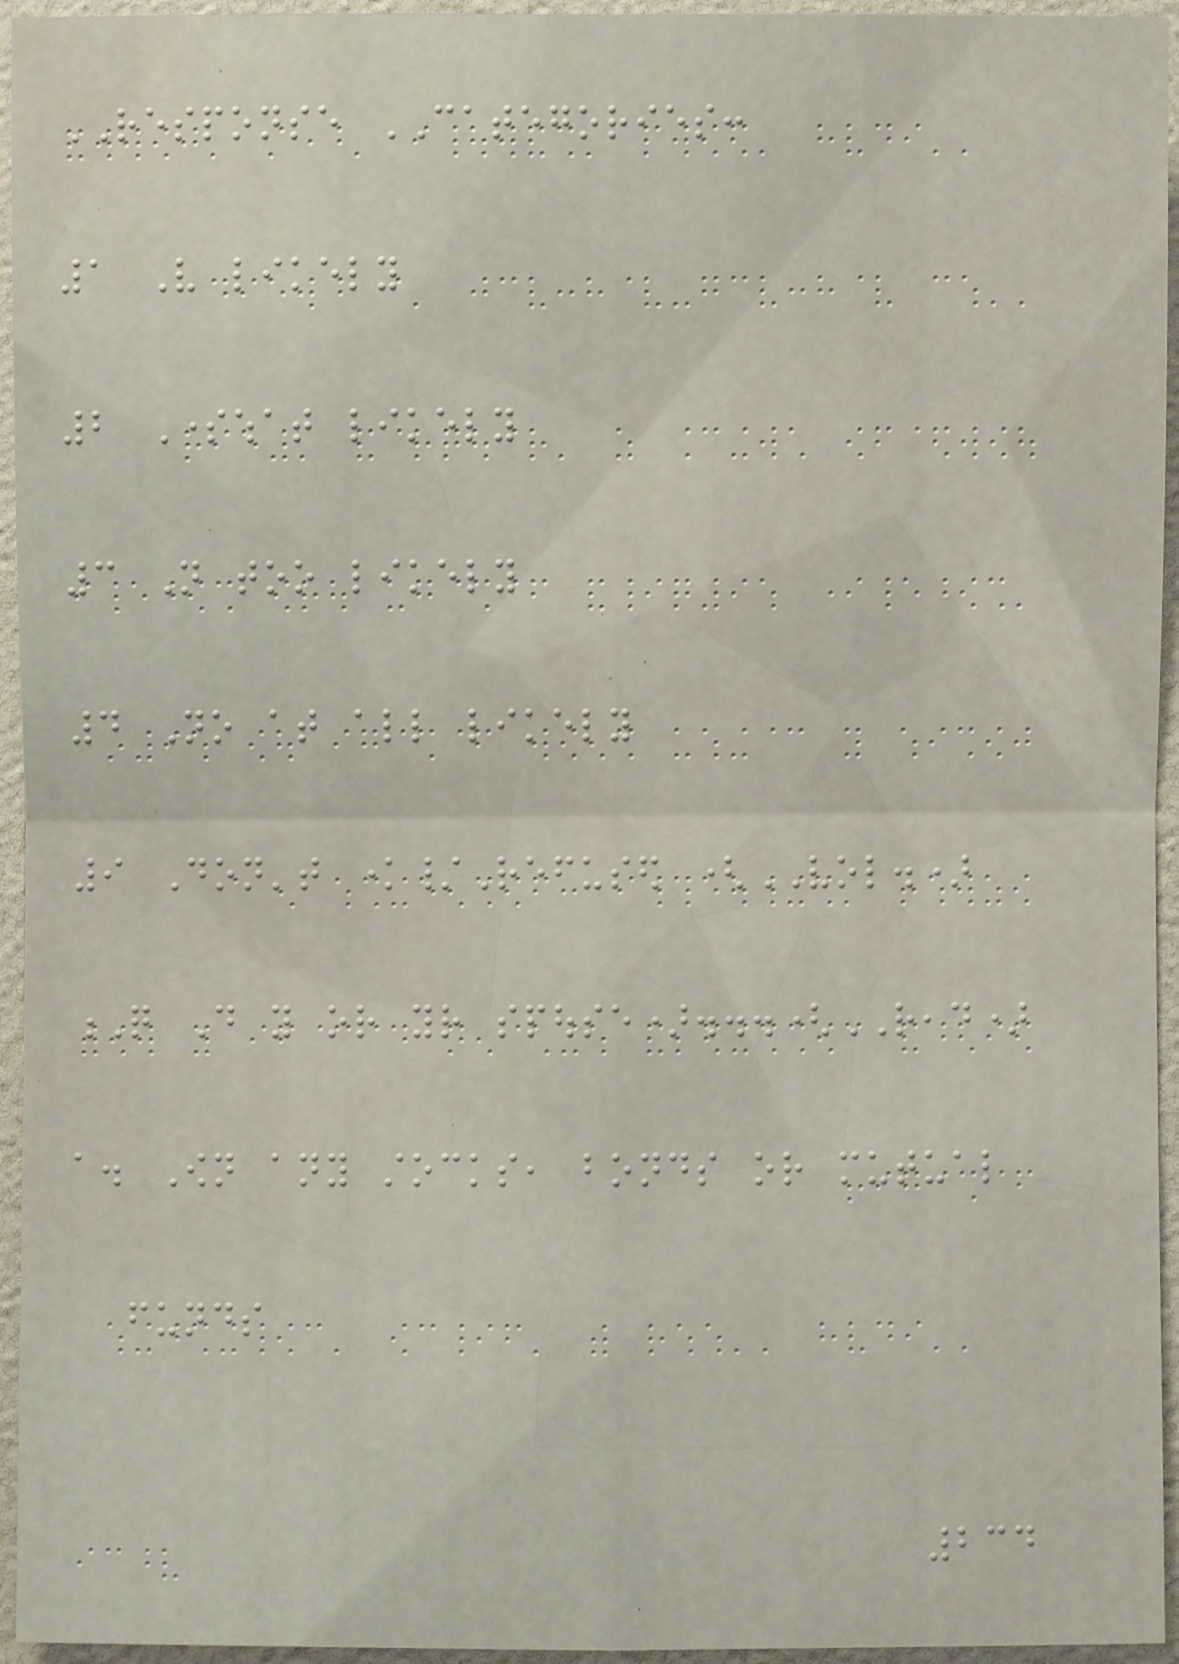RESPONSE CATEGORIES:
1 Very likely
2 Somewhat likely
3 Not too likely
4 No at all likely
9 Don't know/Refused (VOL.)
Q Do you or your spouse)...(READ)
a. Own any stocks, bonds or mutual
funds
234
